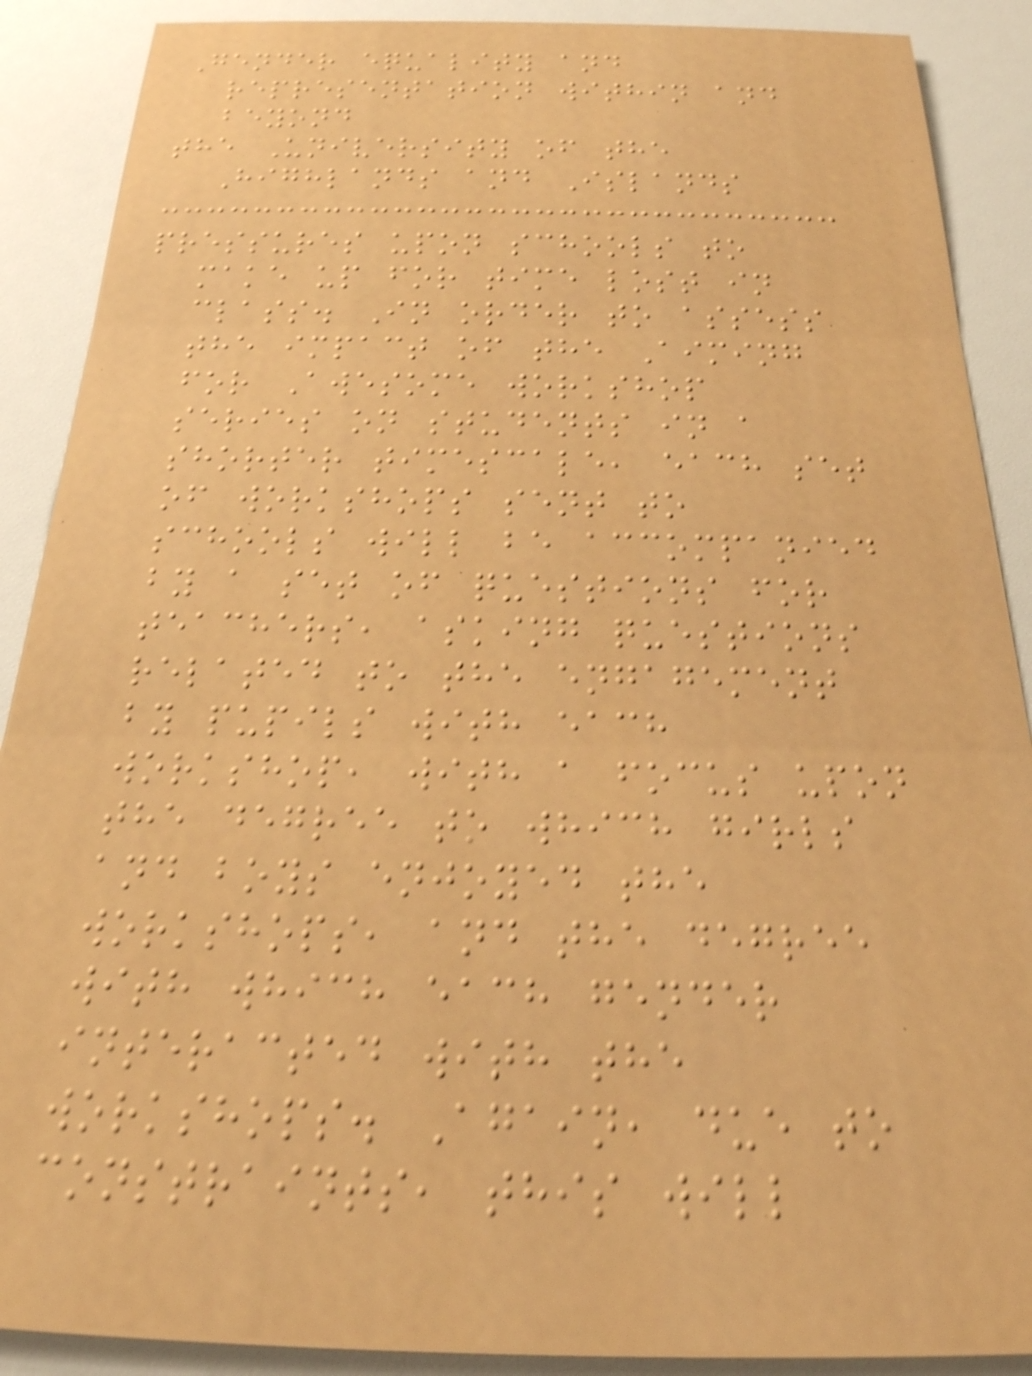Gender equality and
representation within and
beyond
the University of the
Highlands and Islands
pressures upon schools to
make up for time lost in
class. In order to assess
the impact of the Aiming
for Awesome workshop
series on students in a
shorter timescale, each set
of workshops sent to
schools will be accompanied
by a set of questions for
teachers, asking questions
related to the engagement
by pupils with each
workshop, with a focus upon
the degree to which girls
and boys enjoyed the
workshops, and the degree
with which each gender
interacted with the
workshops. Again, due to
constraints, this will
